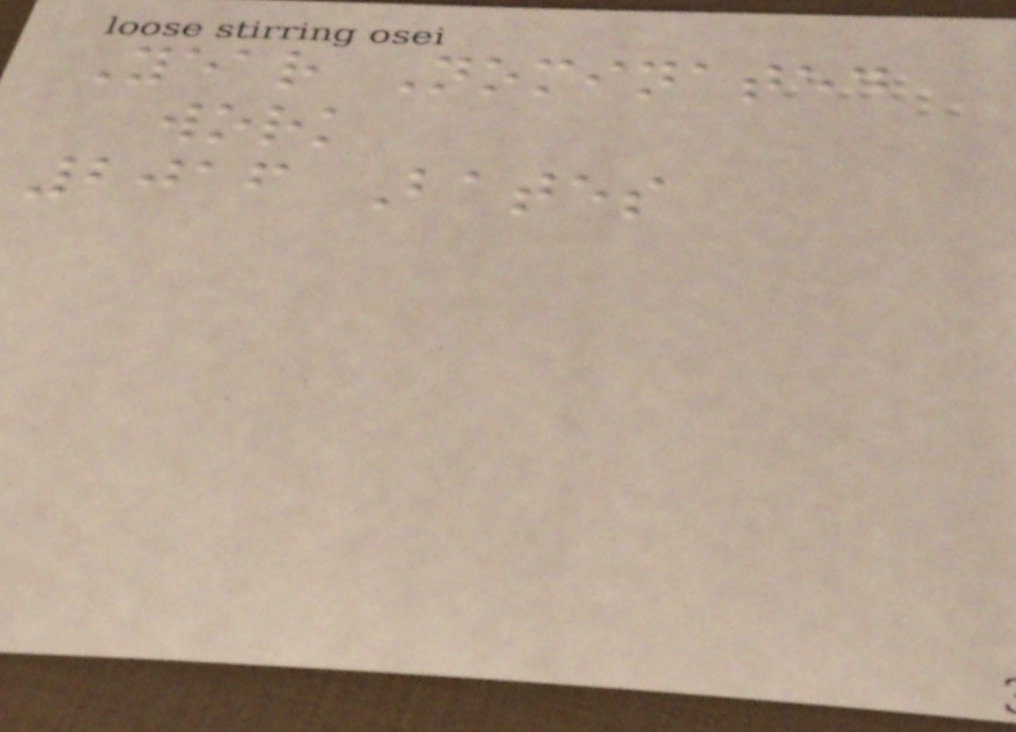Year Nominated
work
2016 Bates
